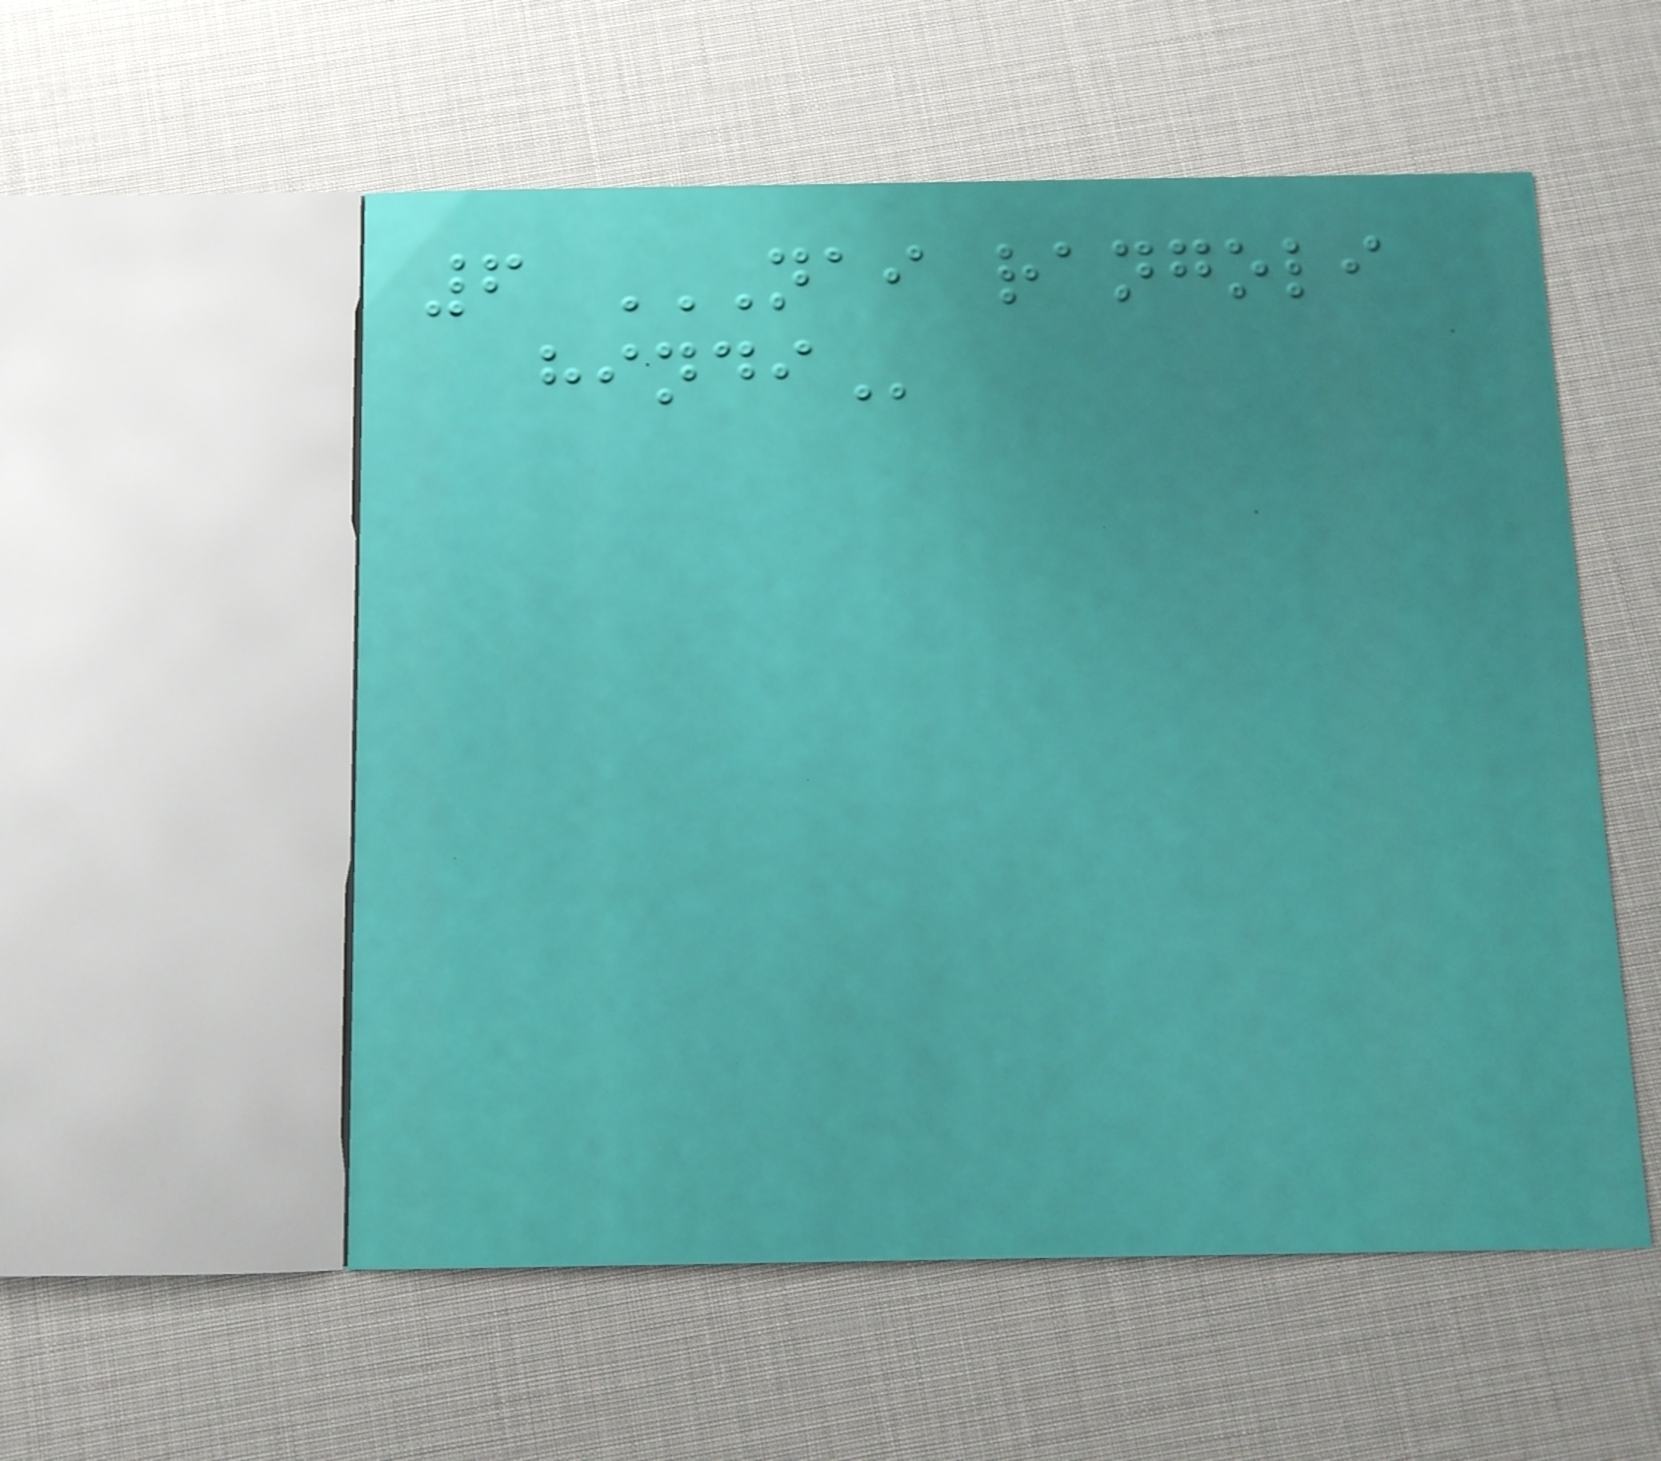6 NAI RANGOLI
HINDI
